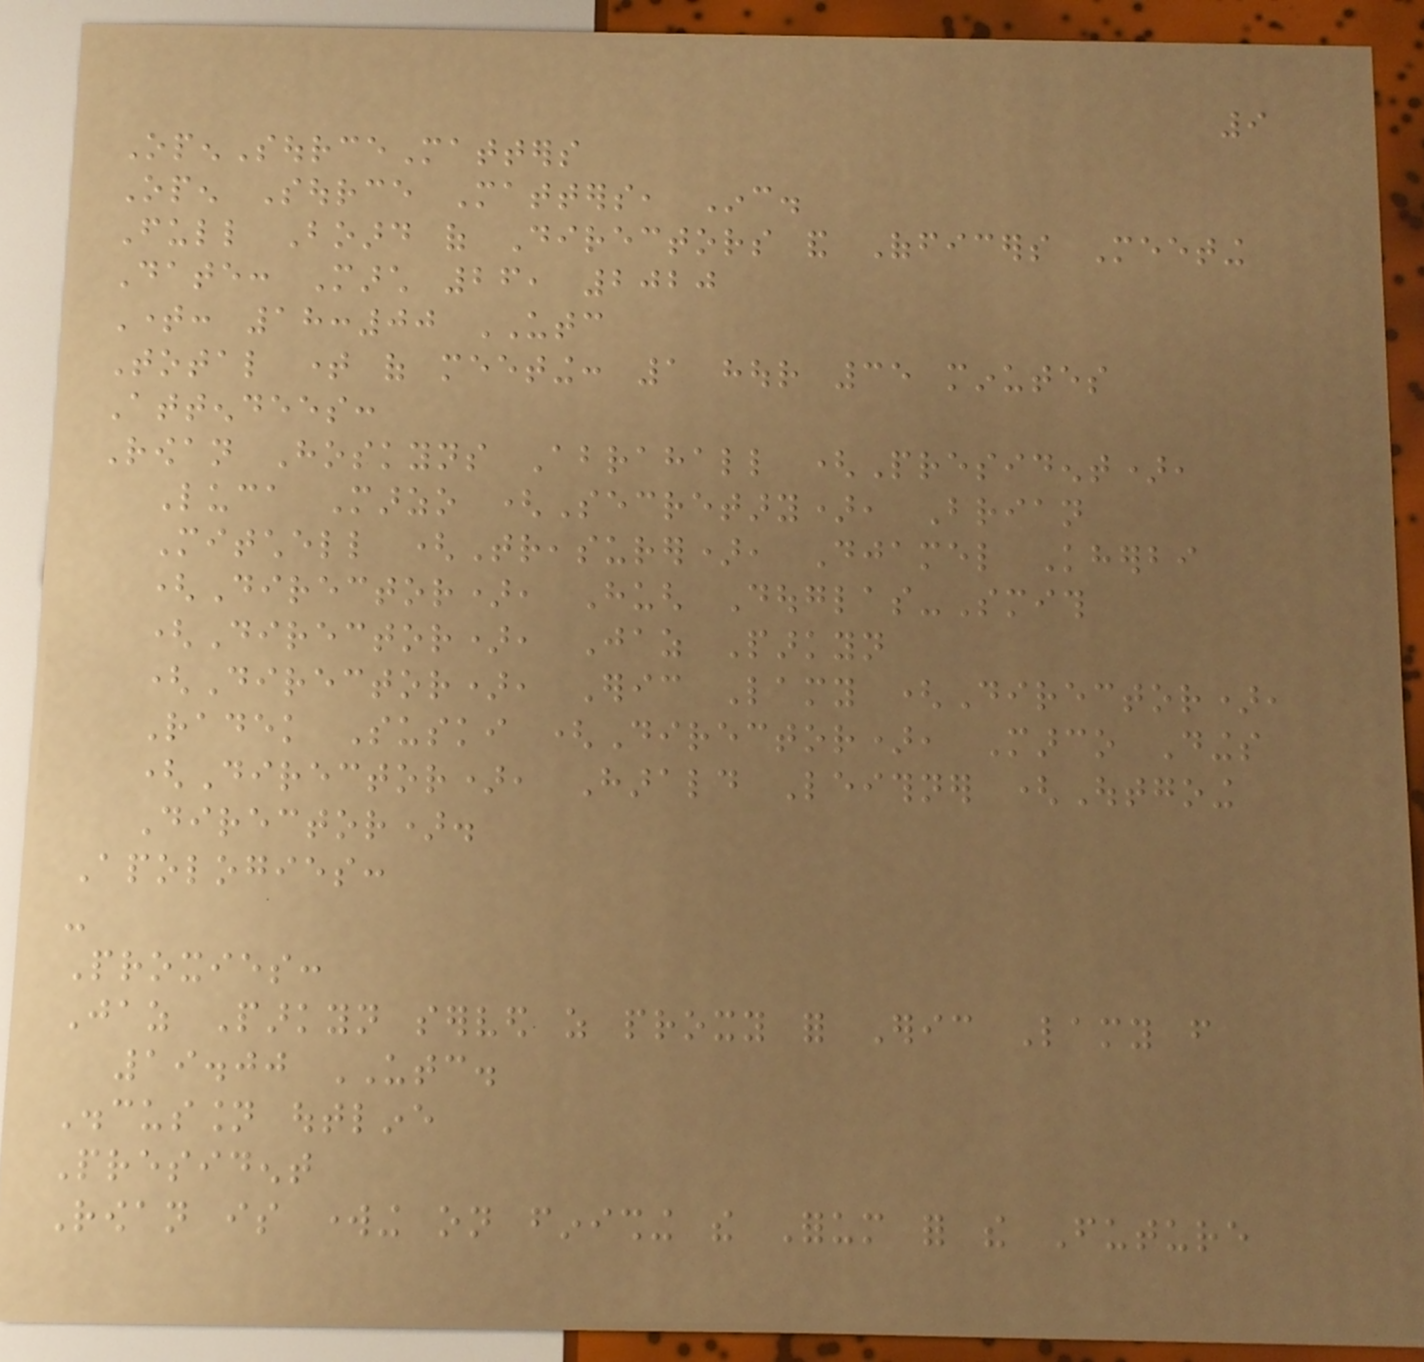9
OpenSourceMatters
Open Source Matters, Inc.
Full Board of Directors and Officers Meeting
Date: March 26, 2020
Time: 18:00 UTC
Total time of meeting: 1 hour 35 minutes
Attendees:
Rowan Hoskyns Abrahall (President),
Luca Marzo (Secretary), Brian
Mitchell (Treasurer), Djamel Kherbi
(Director), Hugh Douglas-Smith
(Director), Jaz Parkyn
(Director), Eric Lamy (Director),
Radek Suski (Director), Marco Dings
(Director), Harald Leithner (Outgoing
Director).
Apologies:
-
Proxies:
Jaz Parkyn served as proxy for Eric Lamy from
19.00 UTC.
Discussion outline
President
Rowan is working on finishing the Forum for the Future
